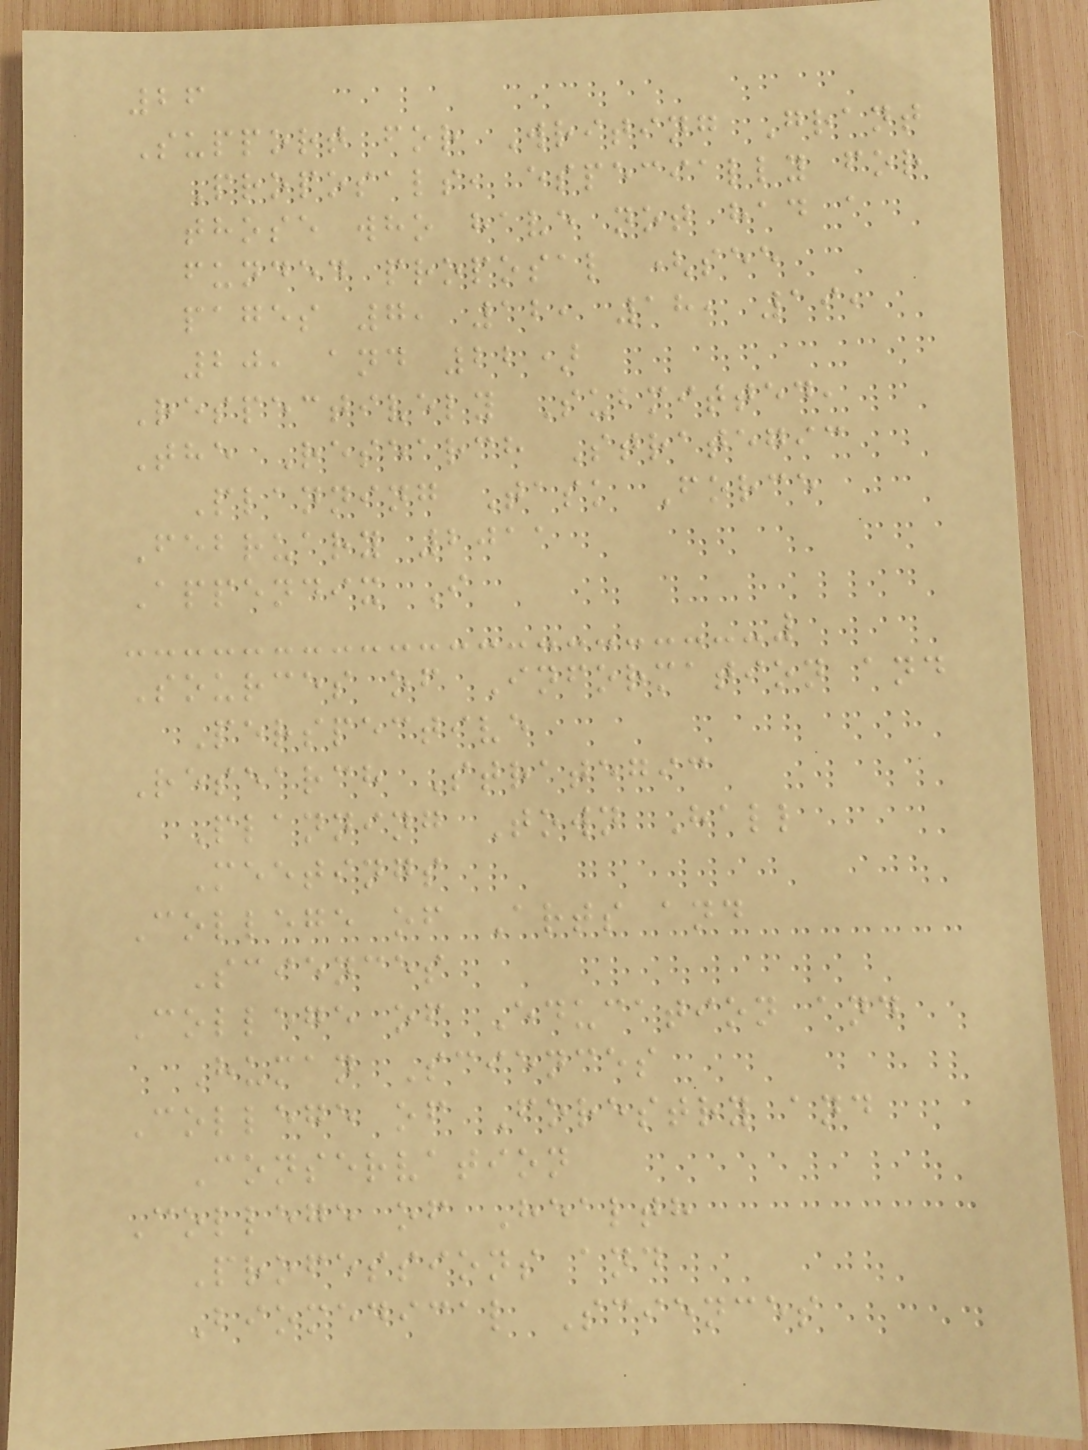26
Support for Writing Grant
Proposals, especially for
those who have not had a
funded proposal (see
pages 7, 12, 18, 19,
20, and 22)
Respectively Submitted,
The Research Strategic
Planning Task Force
February 2011
Appendix I
Sources of Information and
Perspective
Research Strategic
Planning Town Hall
Meetings
College of Arts and
Sciences
College of Education and
Human Sciences
College of Forestry and
Conservation
College of Health
Professions and
Biomedical Sciences
